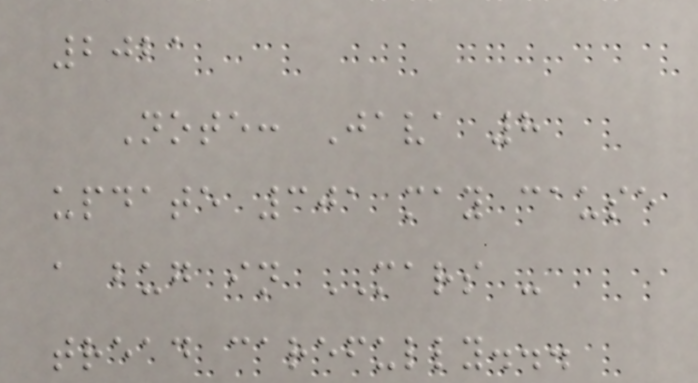2021
Note: Java 8
update 301 may cause
a bug in MARS -
tread carefully...
